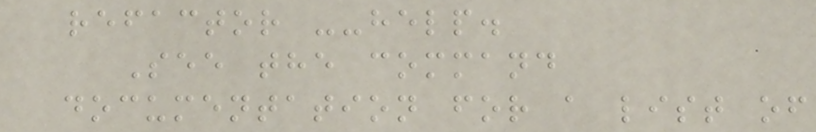refactor --help.
See the command
documentation for a list of
